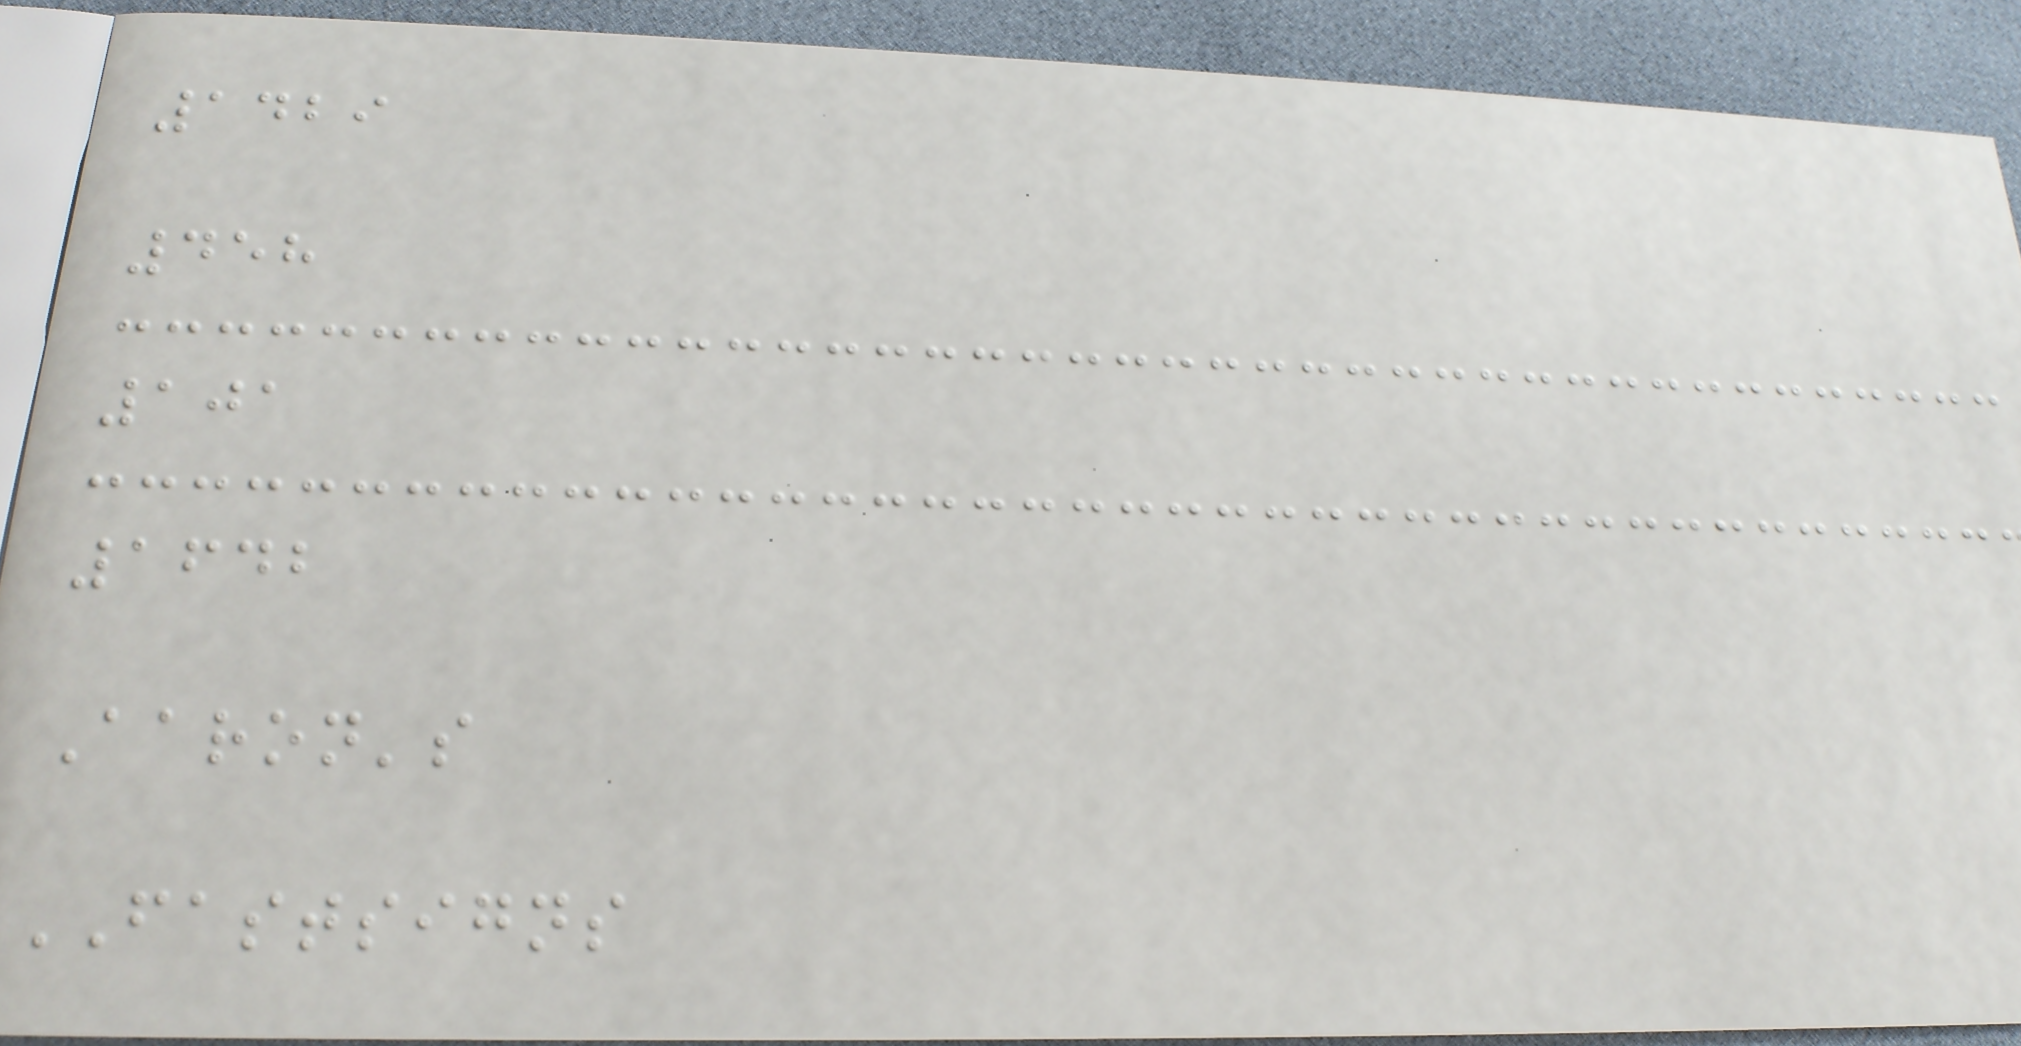1429
458
101
1642
Aaron's
FASTSIGNS
